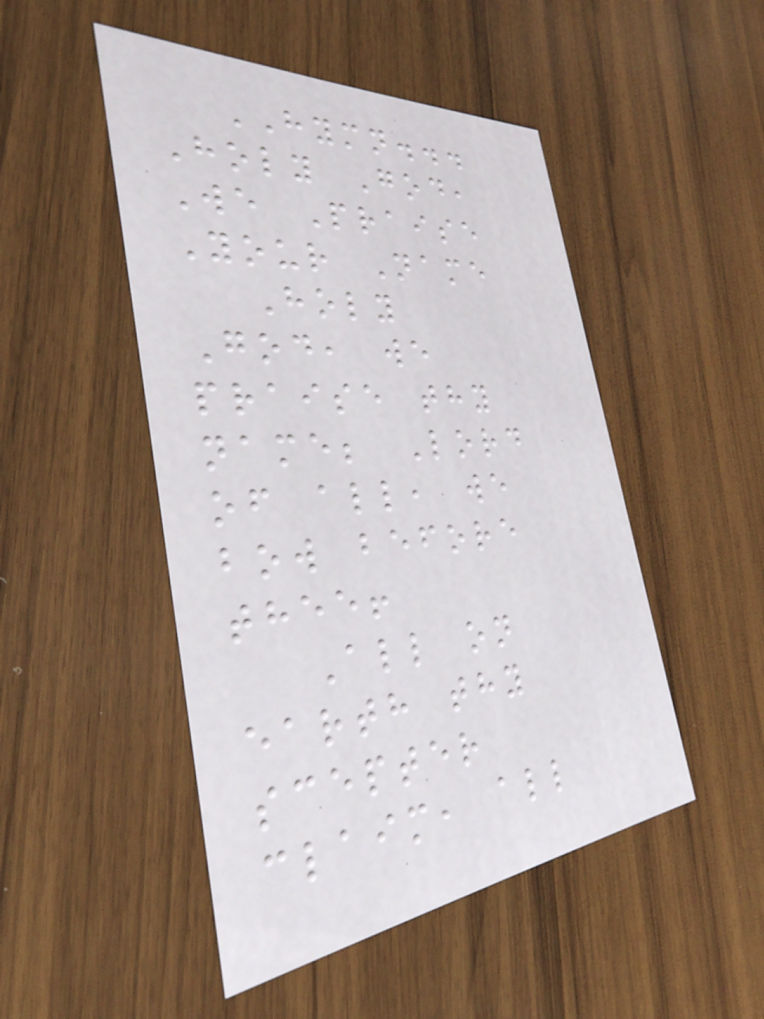HYMN...
Holy God,
We Praise
Your Name
Holy
God, we
praise thy
name; Lord
of all, we
bow before
thee!
All on
earth thy
scepter
claim, all
